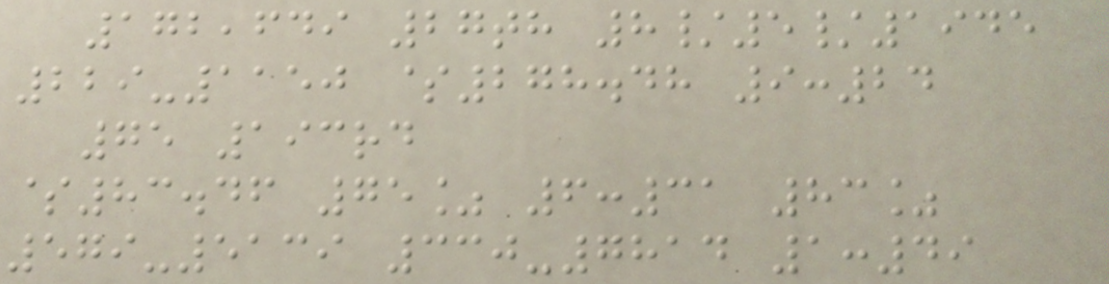172,649 27th 8/5/1945
229-1150 $278.48 9:24
75 193rd
$83.46 75% 6:31 83%
579-5139 330-7814 1:49
